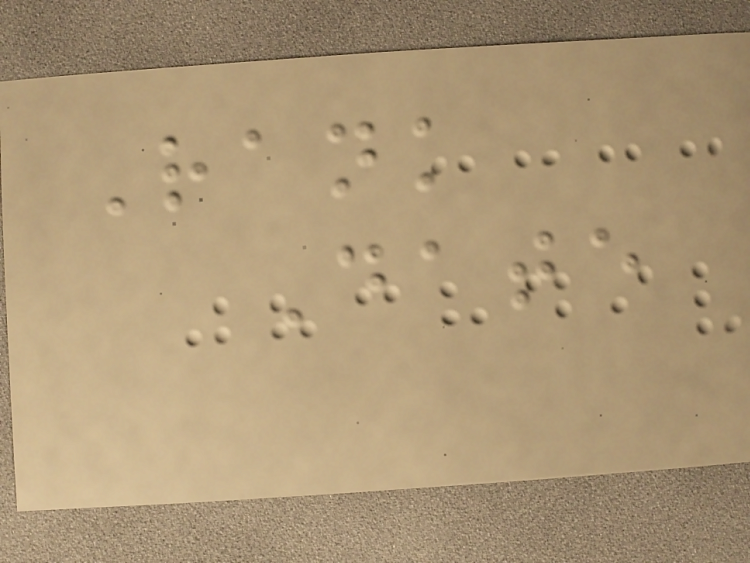Rank
Date
